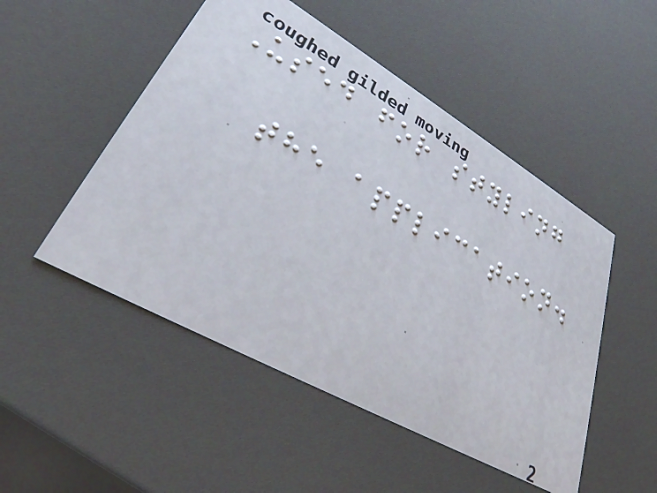Used for styling
the application.
